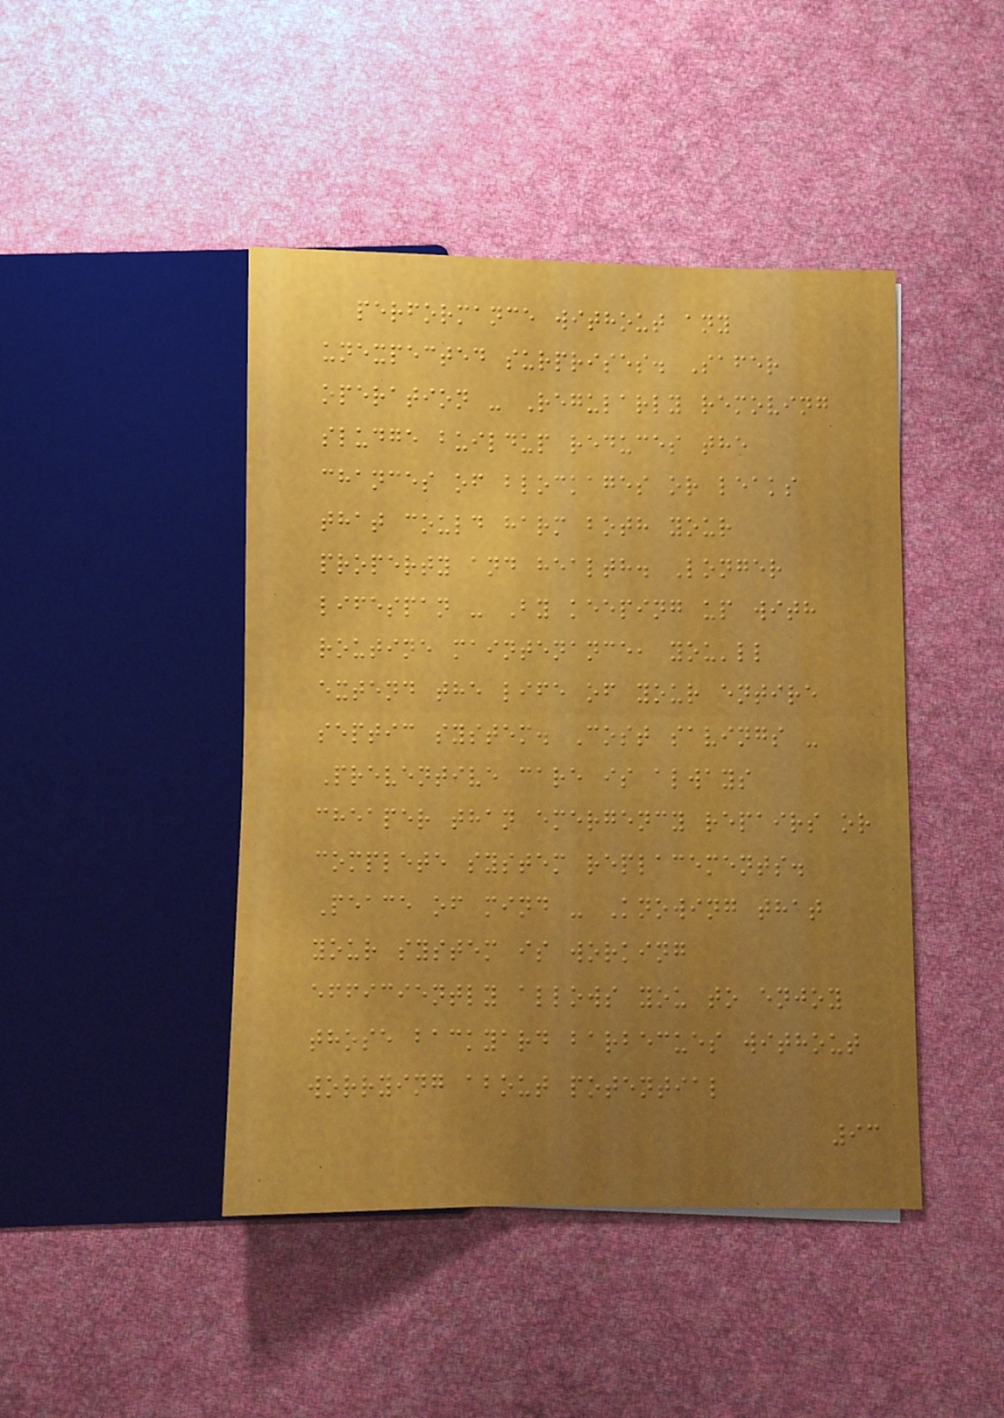performance without any
unexpected surprises. Safer
operation - Regularly removing
sludge buildup reduces the
chances of blockages or leaks
that could harm both your
property and health. Longer
lifespan - By keeping up with
routine maintenance, you'll
extend the life of your entire
septic system. Cost savings -
Preventive care is always
cheaper than emergency repairs or
complete system replacements.
Peace of mind - Knowing that
your system is working
efficiently allows you to enjoy
those backyard barbecues without
worrying about potential
93
